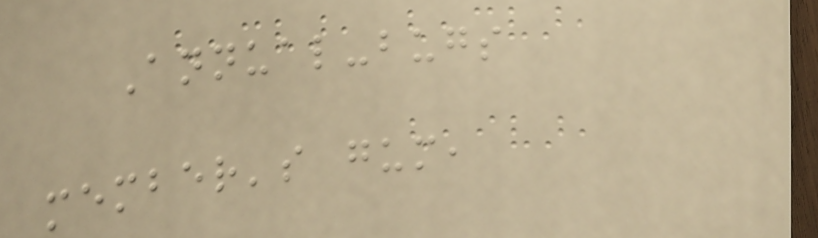Annual-bugs
member's gum,
